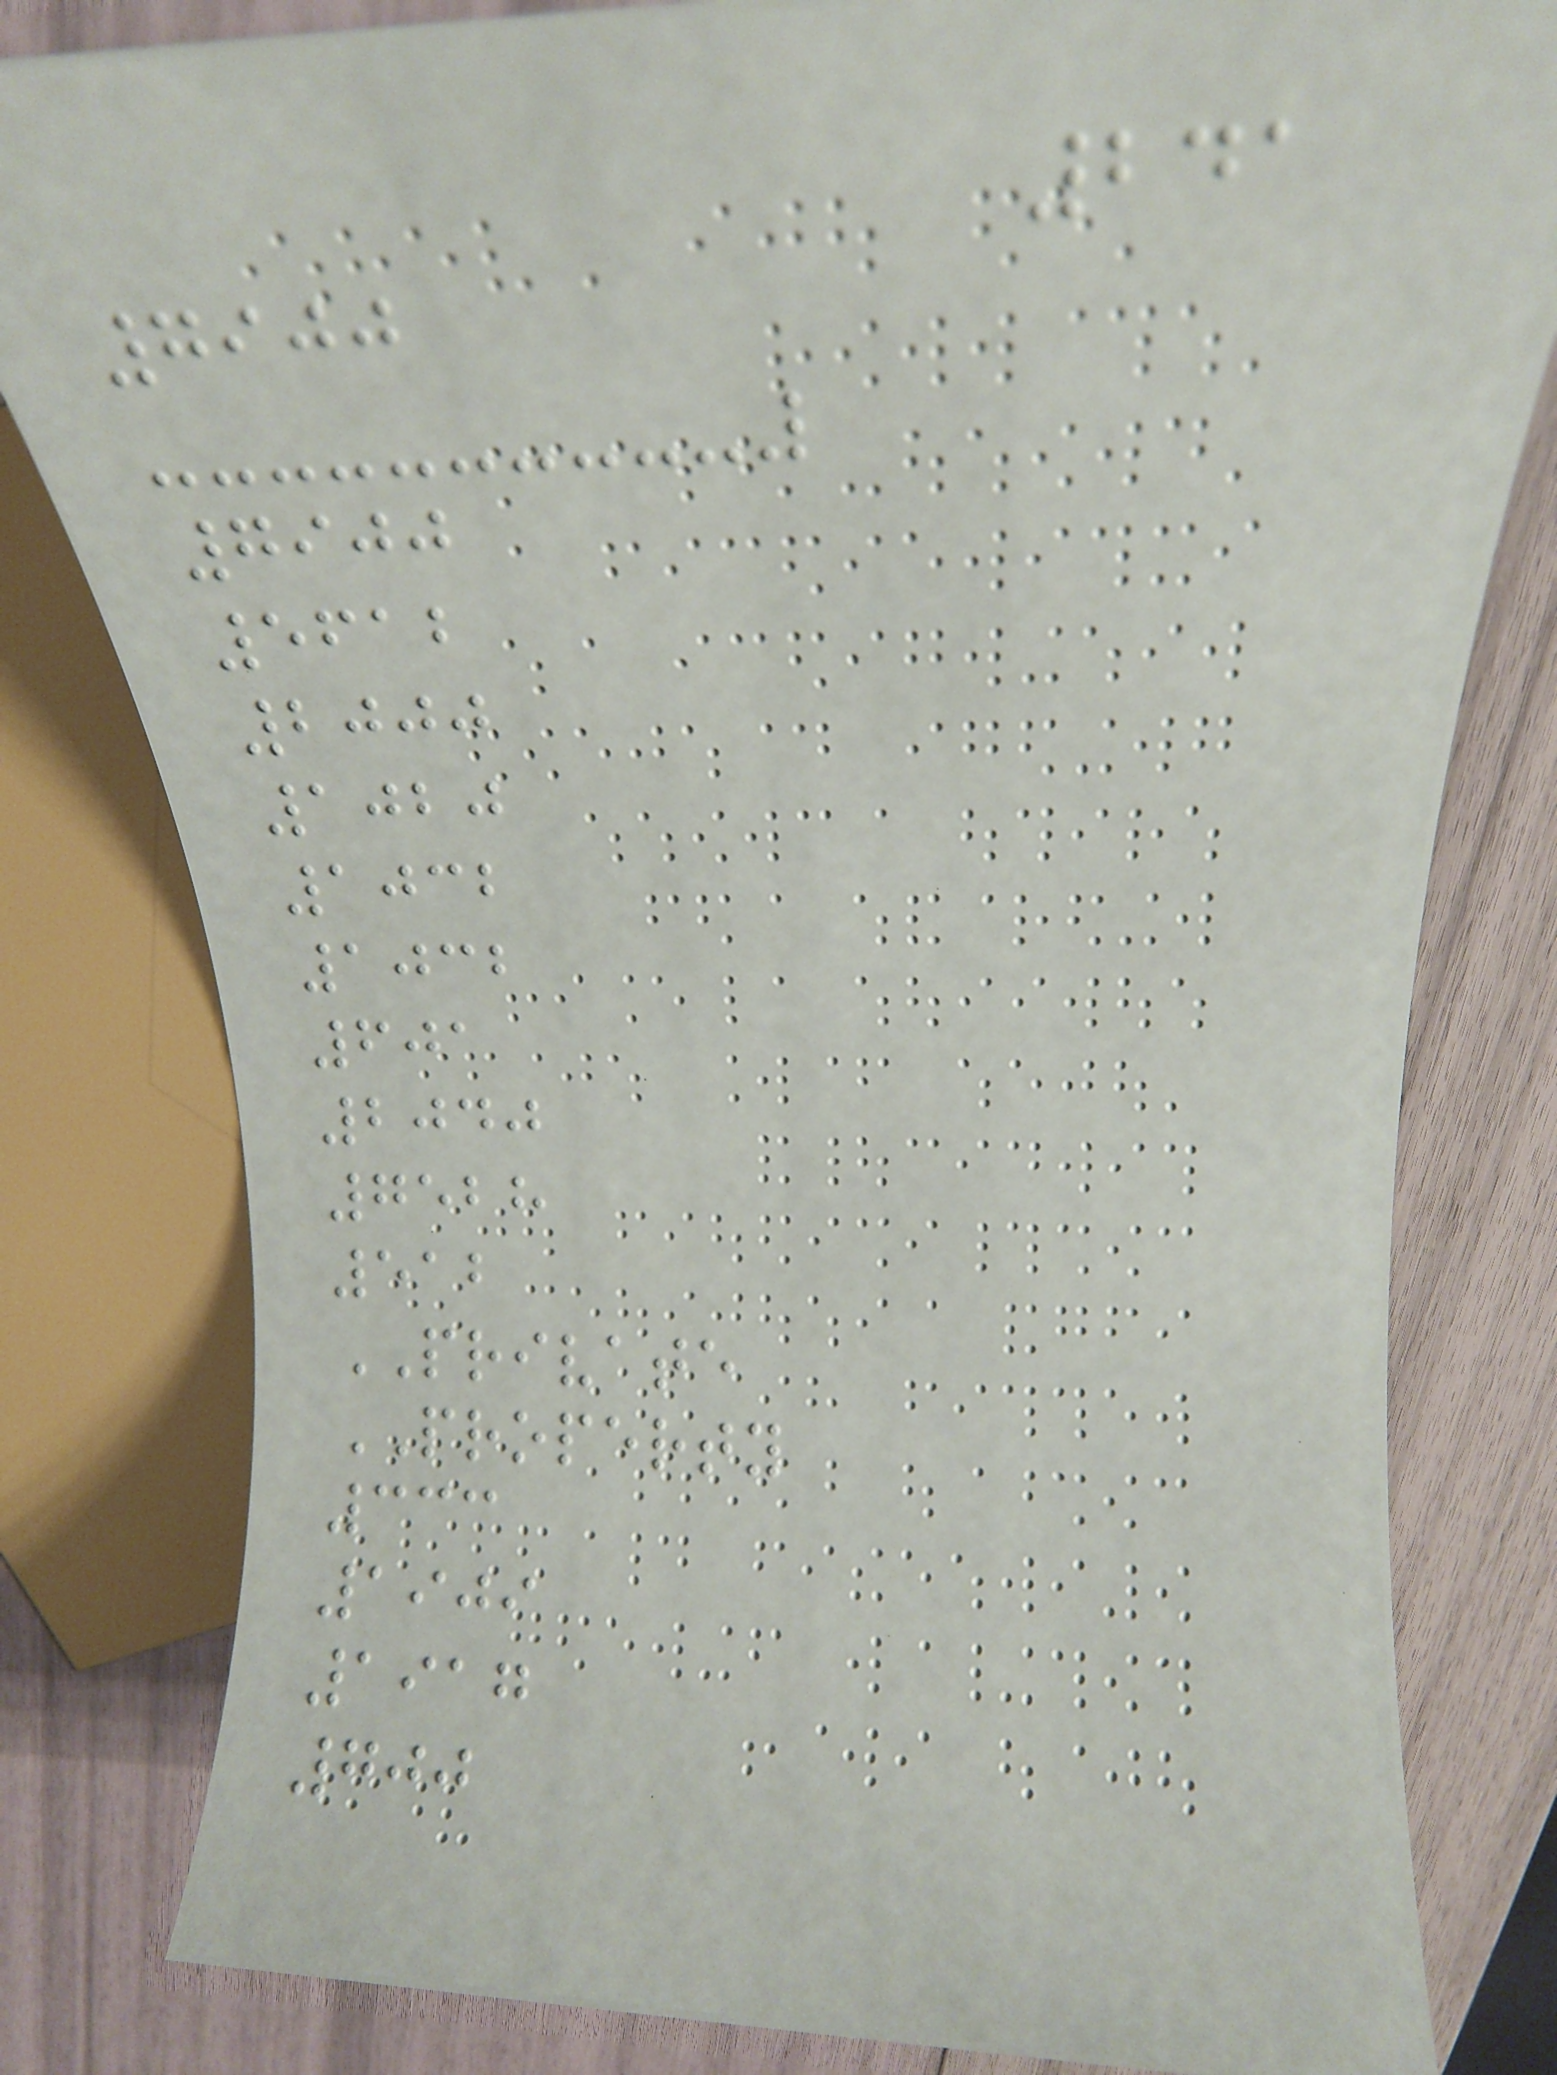241
7900
7900
5612
2000
1020
1032
1032
601
2040
7528
512
PRIVATE
PROPERTY
333
1909
1917
700
